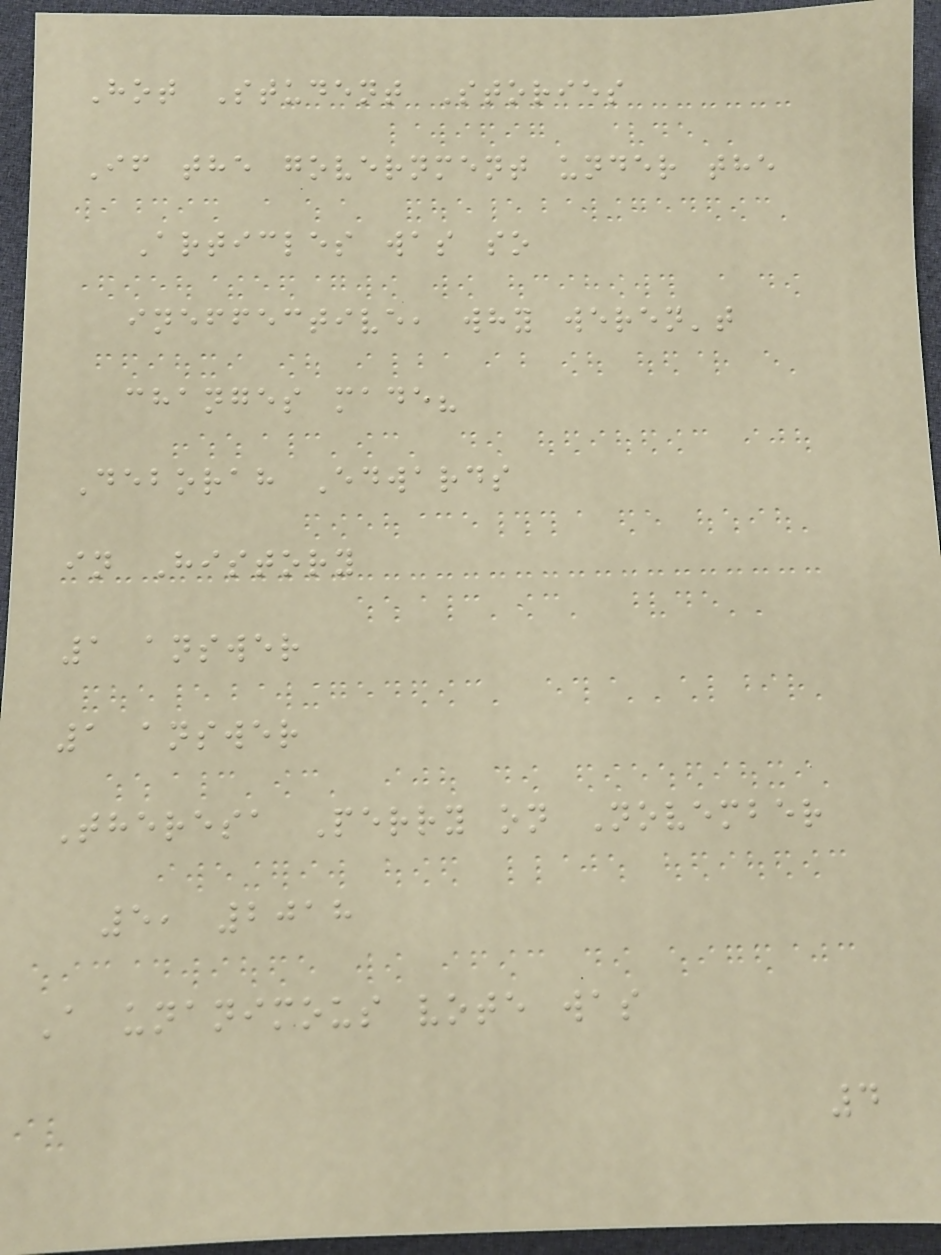Hot Student Stories
If the government under the
Articles was so
ineffective, why weren't
changes made?
Deborah Edwards
in History
1 answer
1 answer
Theresa Perry on November
5, 2018
A unanimous vote was
4
